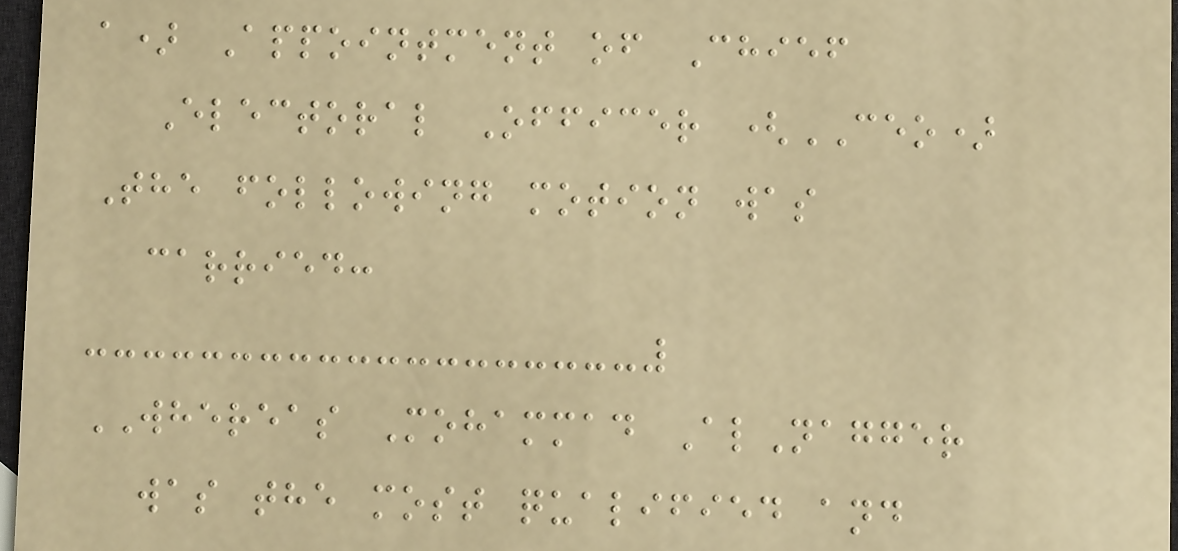a) Appointment of Chief
Electoral Officer (CEO)
The following motion was
carried:
WHEREAS Mohammad AlNagger
was the most qualified and
